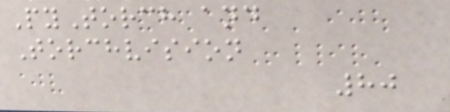PyTorch and
Torchvision
80
